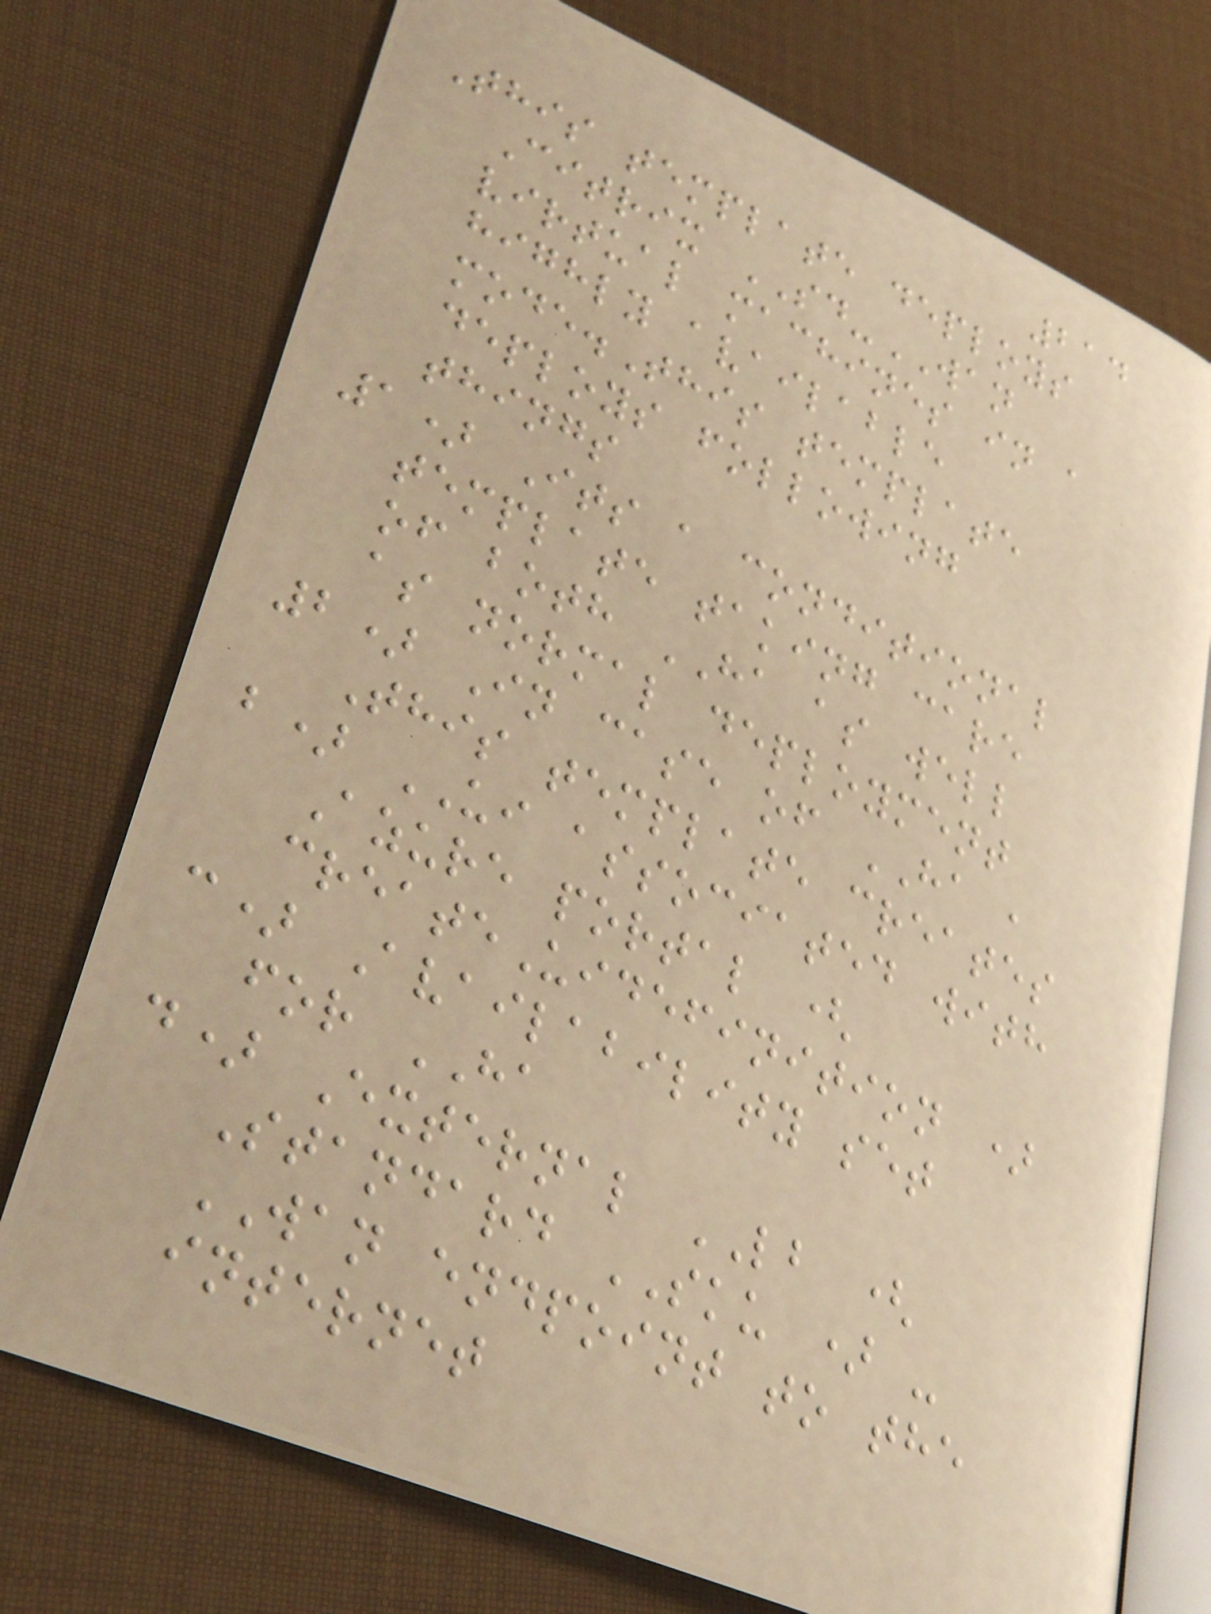214
This template deploys
Citrix SD-WAN
virtual machines in a
highly available
mode.This template
deploys following
things
1) Its a conditional
template taking care
of both HA as well
as normal deployment
2) In case of HA ,
This template creates
b) UI associated with
Azure portal (
createUidefinition )
c) Availability set
for HA
d) External LB (
Standard SKU ) -
WAN endpoint to the
internet
